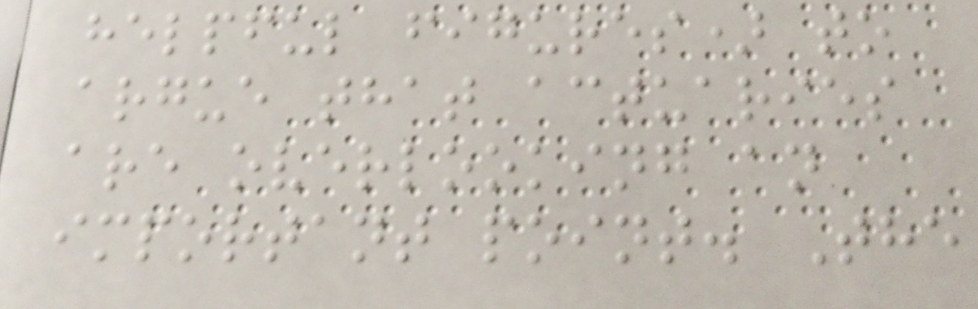helpful figures) to
argue that actuaries
are overlooking an
important point. The
